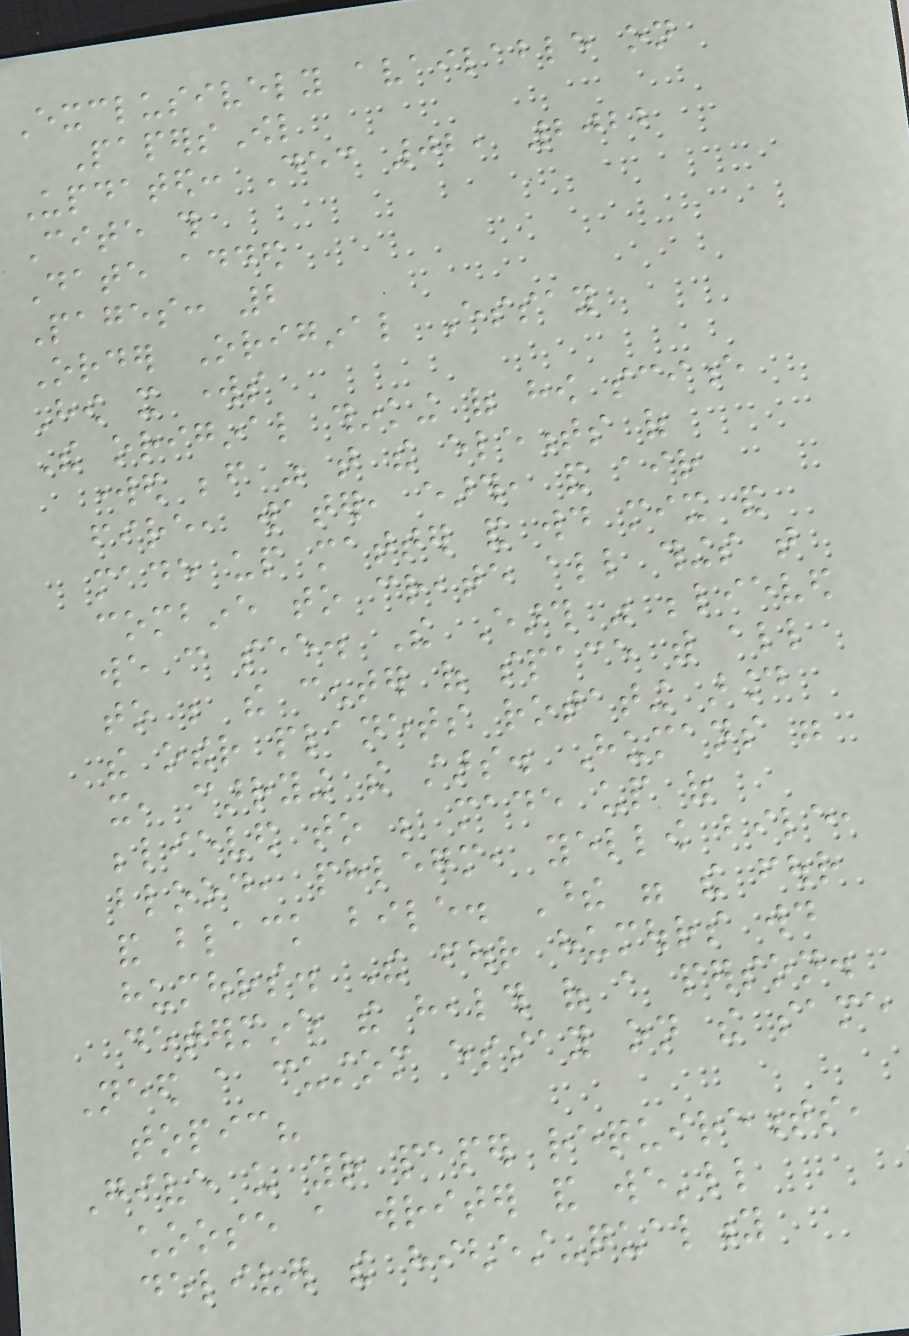Exclusively available on
PapersOwl
Updated: Dec 02, 2022
Cite this
Date added
Pages: 2
Order Original Essay
How it works
The original thinking of how science
worked before was that the elements of
fire, water, earth, and air
made up matter and would mix and
combine to create all things that
we can see. The Earth was believed
to be the center of space with all
the other planets rotating around
it, carrying the stars. Humans were
believed to be made up of
blood, phlegm, yellow bile,
and black bile. These were the four
humours. The four humours would
determine the health of a person.
Need a custom essay on the same
topic?
Give us your paper requirements,
choose a writer and we'll
deliver the highest-quality
